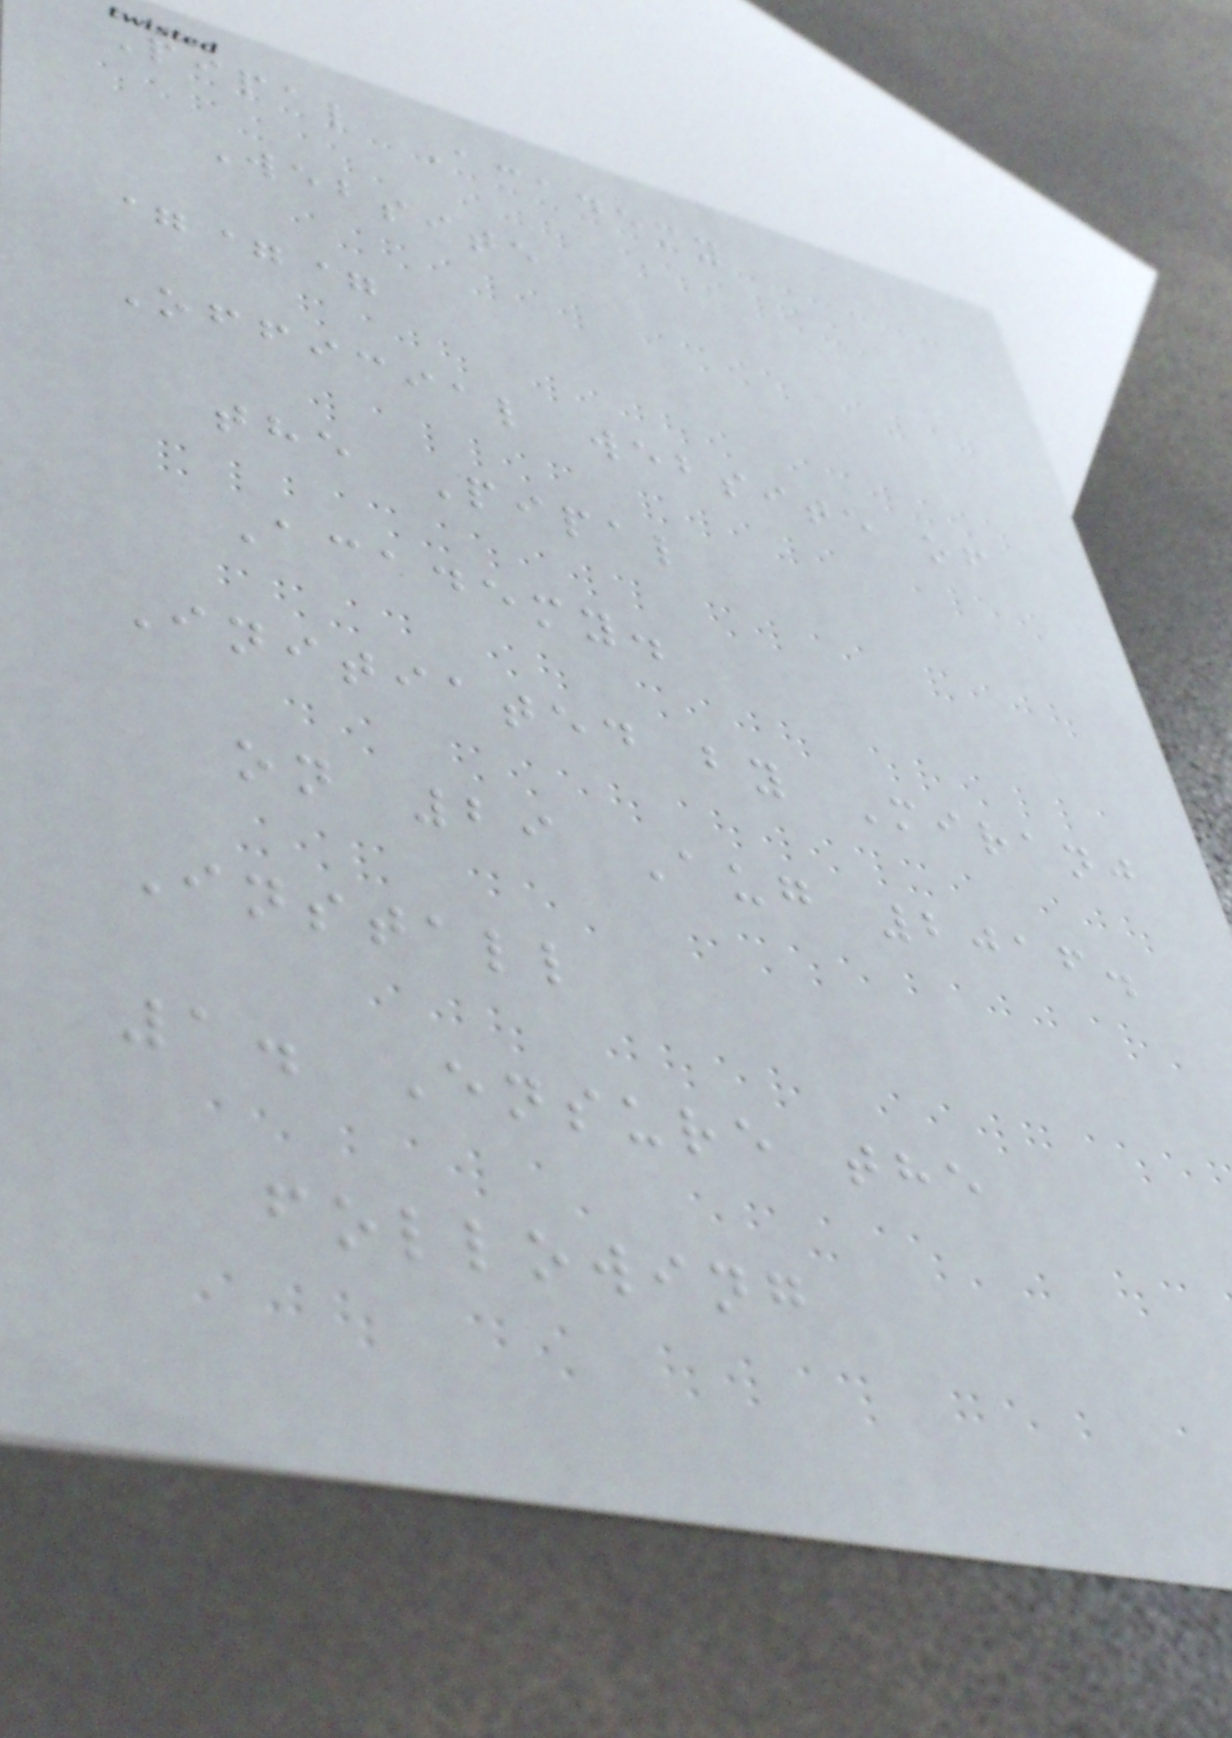Pipal Academy
Website
===
Official website of
the Pipal
Academy.
Initiated by Miranj
on 29 Aug 2016.
Install
1. Ensure the
following
